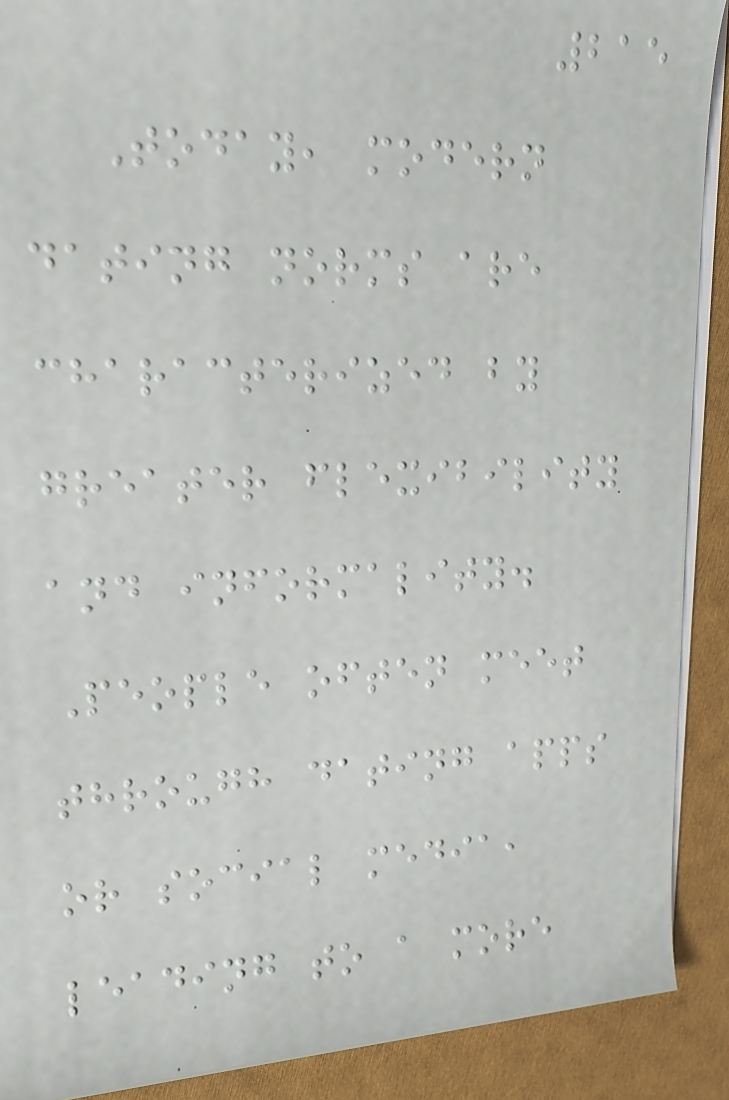215
Today, modern
dating norms are
characterized by
greater flexibility
and informality.
People often meet
through dating apps
or social media,
leading to a more
